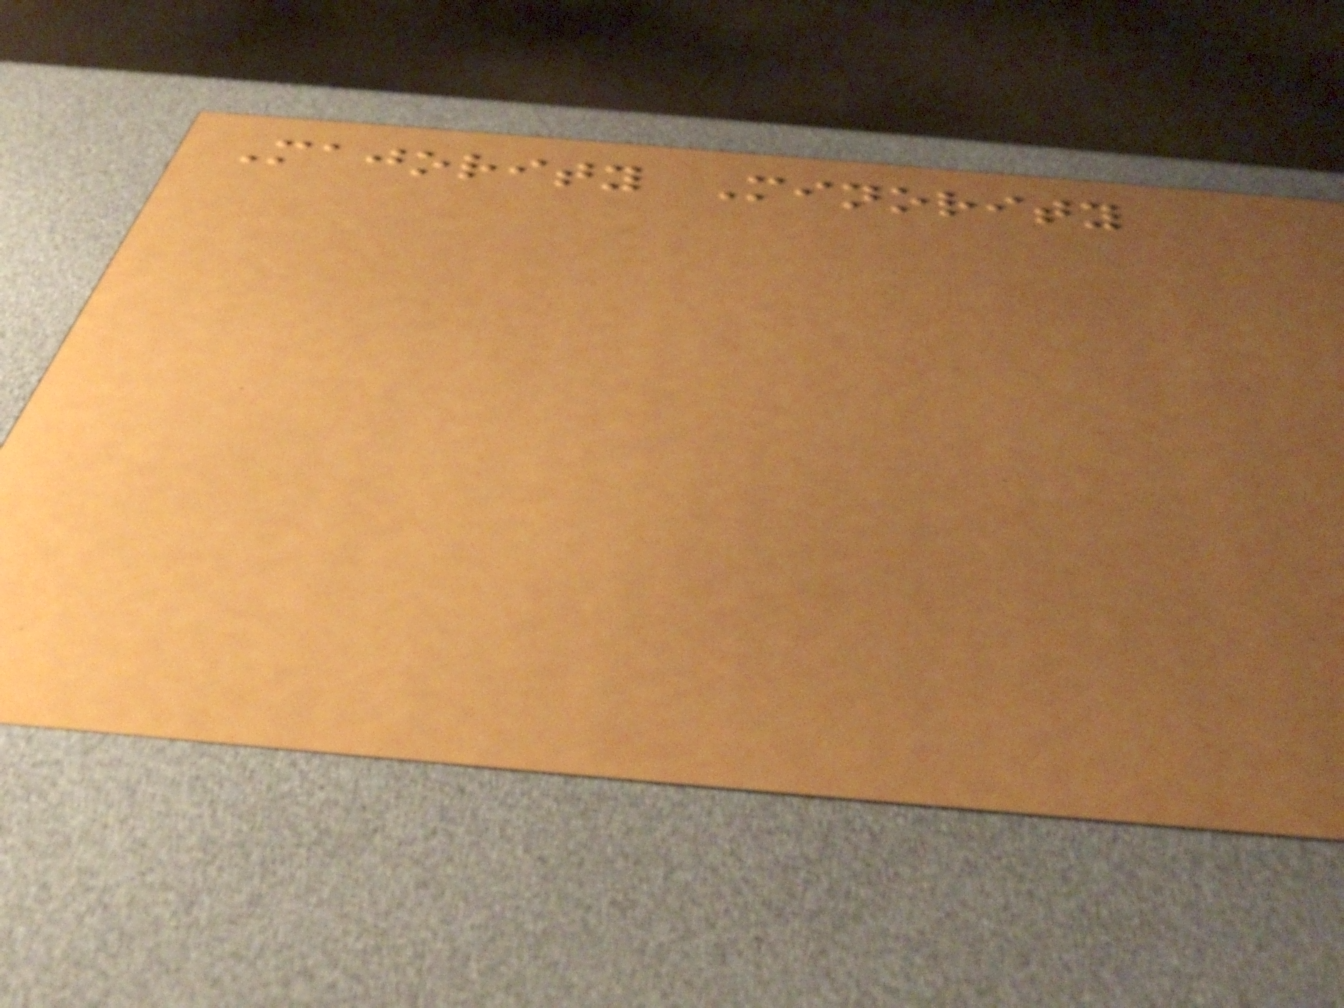Majority Minority
